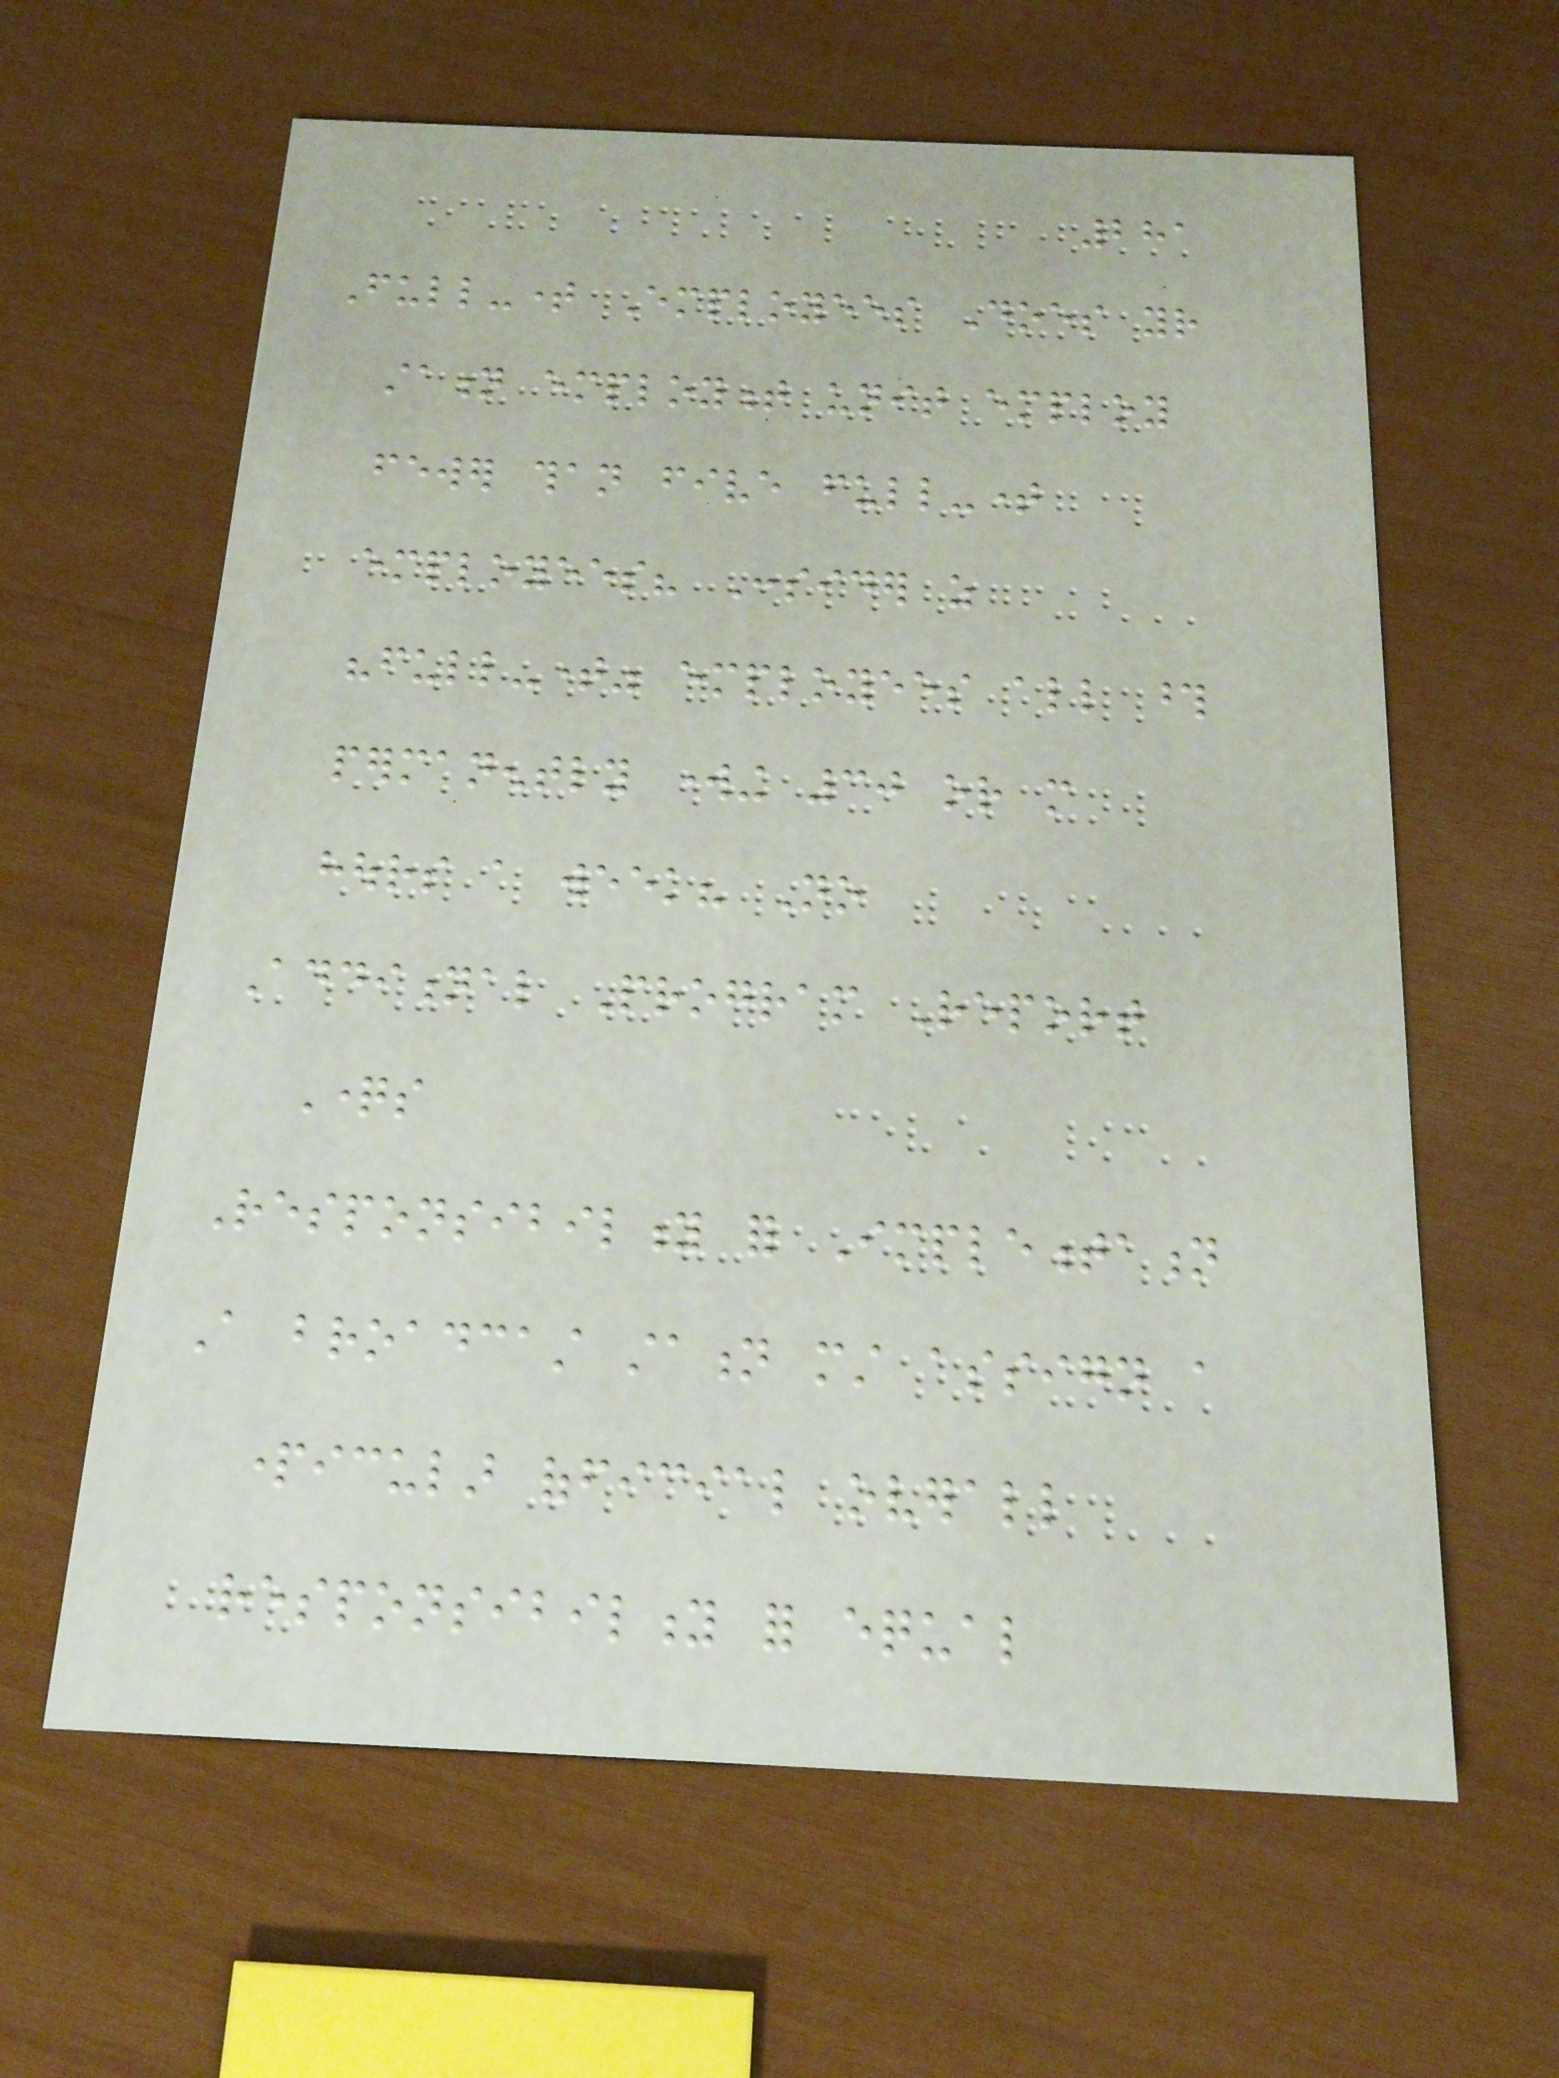281
Full-time Employees Does your
station employment unit employ
fewer than five full-time
employees? Consider as
"full-time" employees all those
permanently working 30 or more
hours a week? No
Additional Program Report
Questions
Responsibility for Implementation
A broadcast station must assign a
particular official overall
responsibility for equal
